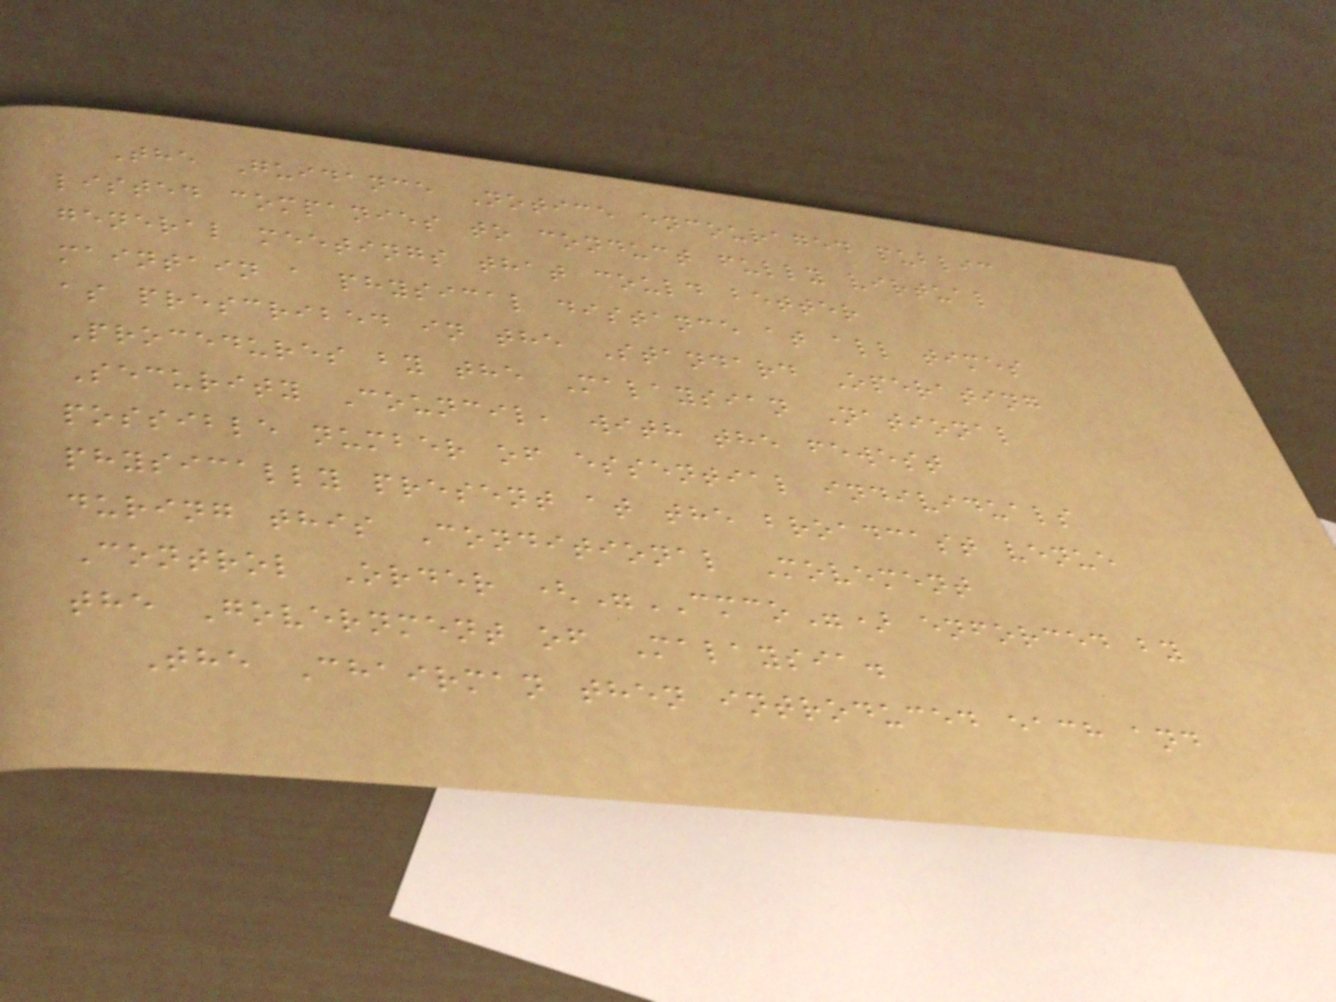The Guidance Notice encouraged public
listed companies to conduct fully virtual
general meetings that could better
maintain a physical distance at all times
as prescribed in the Standard Operating
Procedures by the Malaysian National
Security Council, with the fewest
possible number of essential individuals
physically present at the broadcast venue
during this Conditional Movement
Control Order ("CMCO") enforced by
the Government of Malaysia.
The Chairman then introduced each and
